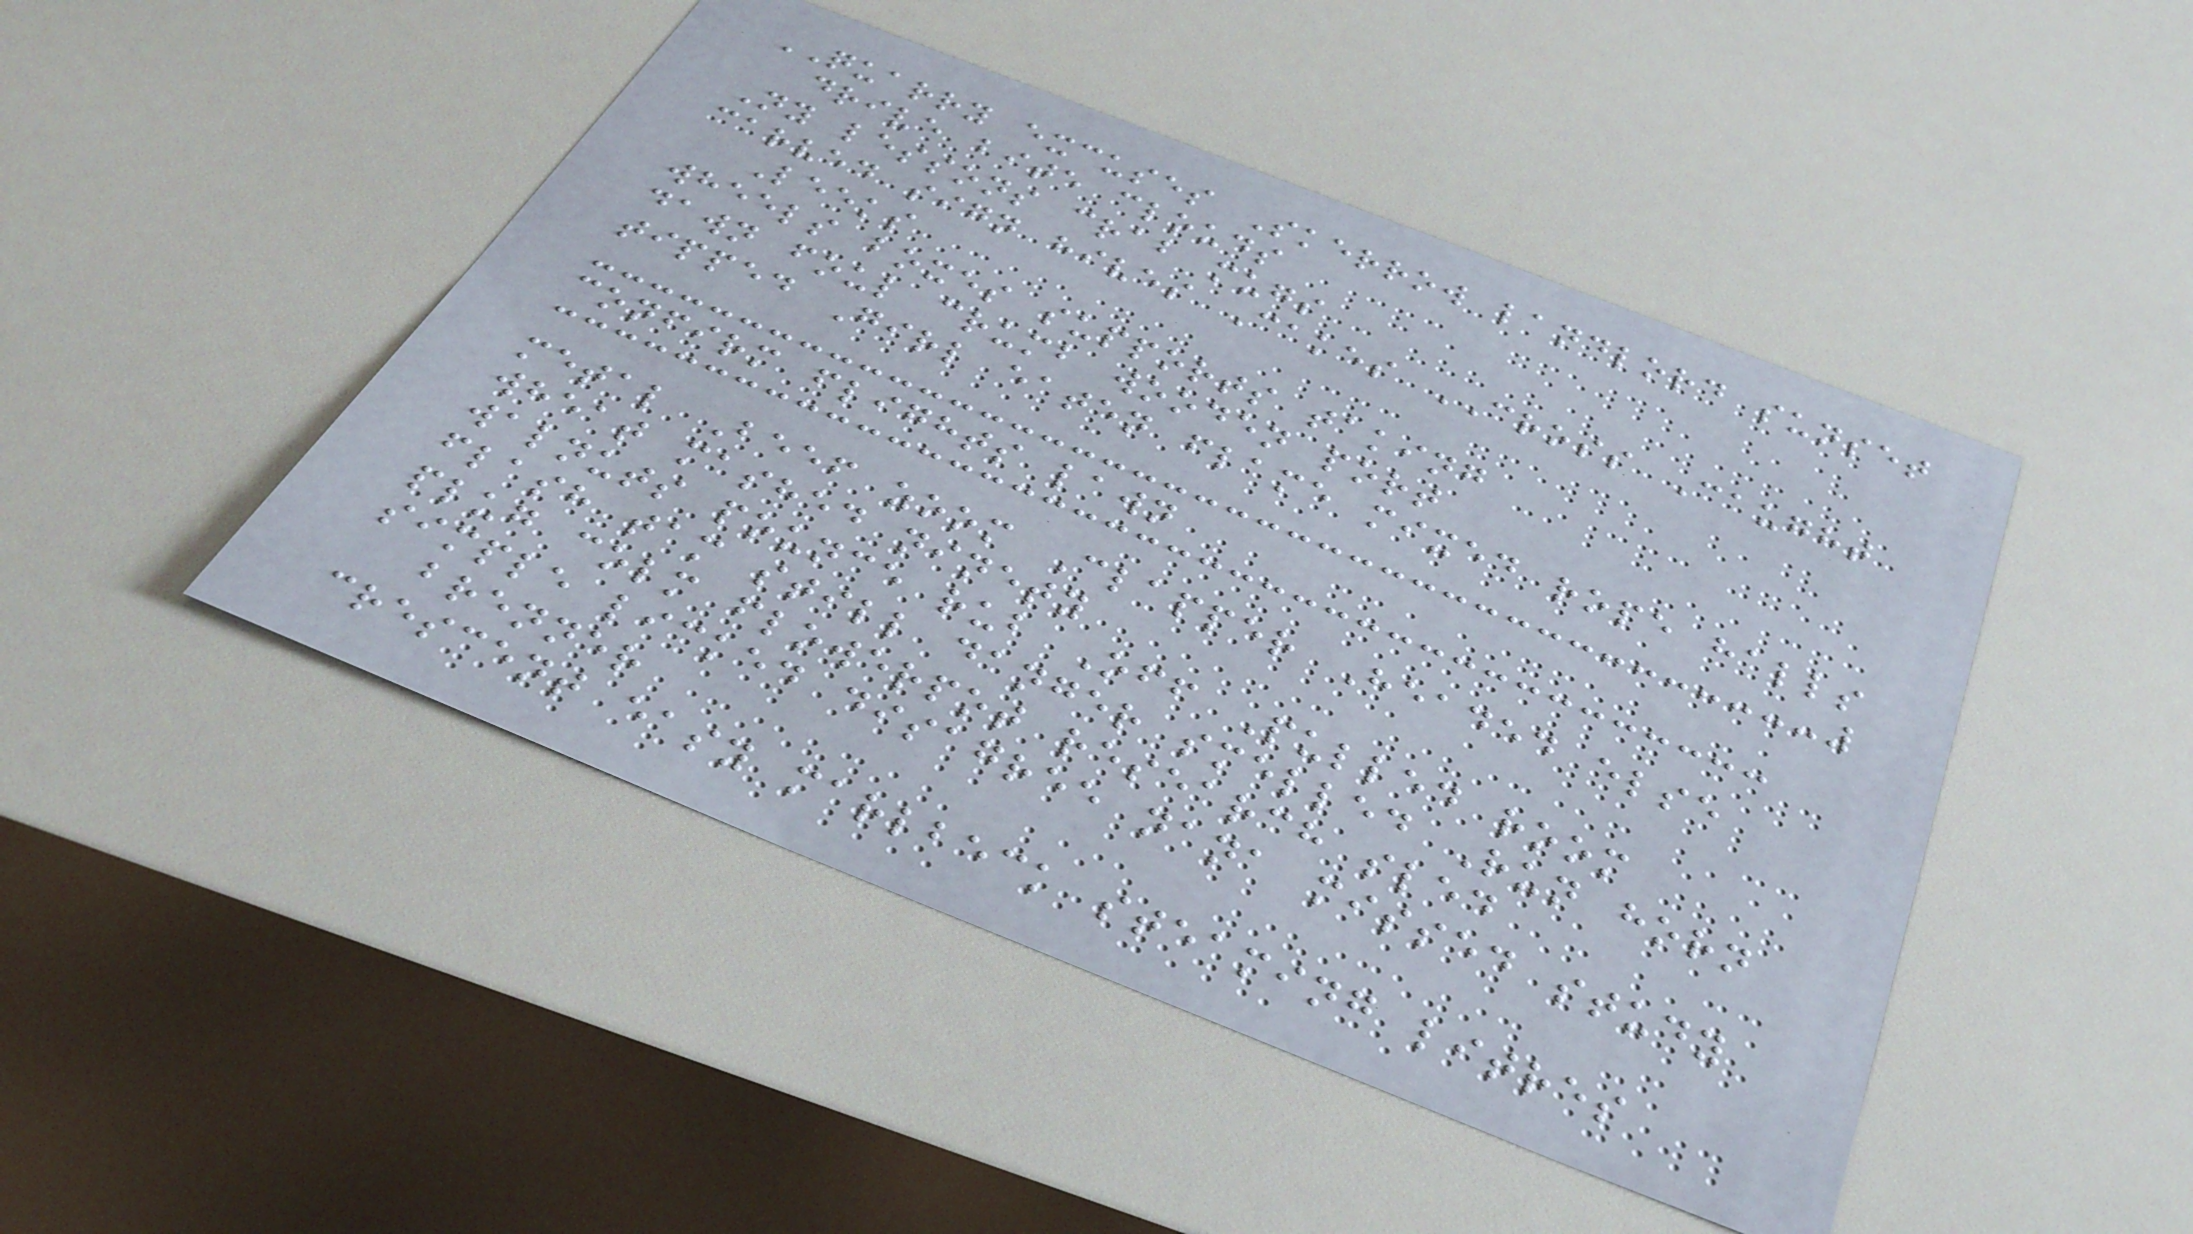QUARRY excuses Skerrow landlord sunset
drive bite clouds
Ny lessons crab mugs
carved sign hives Cakes CROSS Caught
Leeks
wheels boxes supports taking
dawn foul crumb wooden port
tipped Girl eaten flame mixed rope halls
confirm flights lawn
metal Beef zoom Clapper Headed else
wheat mashed ninety
walnuts pounce rub Off Pulled room
flash tam still danger smelled Run horn
plug colm flowerpot research sled
simple licked disagree nana missed study
brenner
crescent easy marlbeck steaming litres
